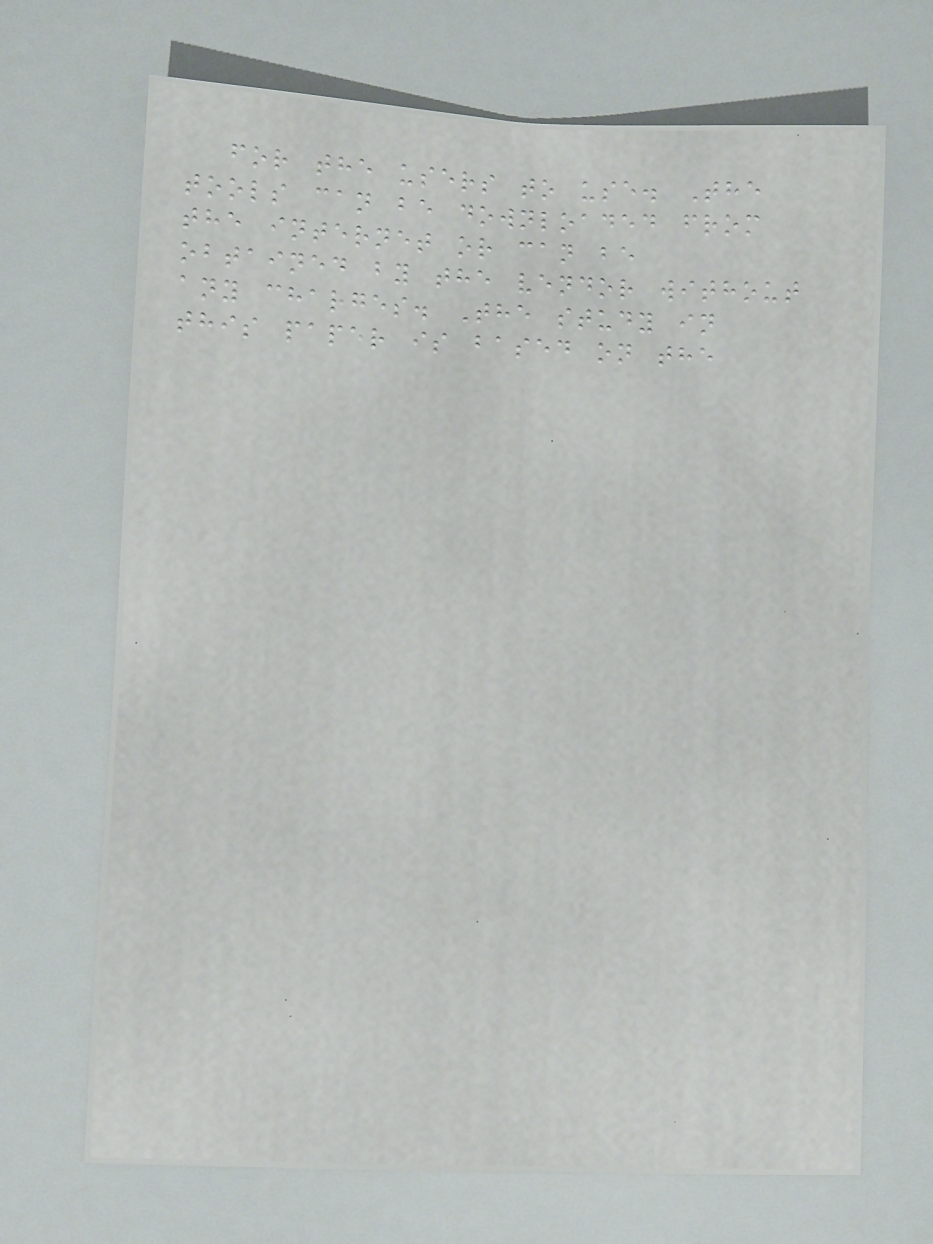for the users to use. The
tools can be downloaded from
the internet or can be
obtained by the vendor without
any charges. The study in
this paper is based on the
